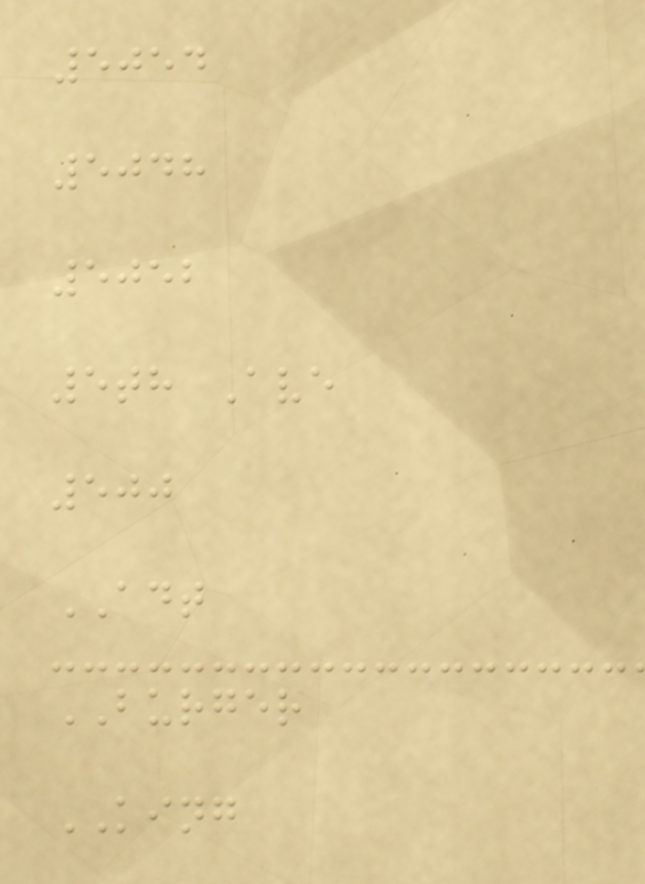5054
5048
5052
5th Ave
500
ADT
BURGER
KING
